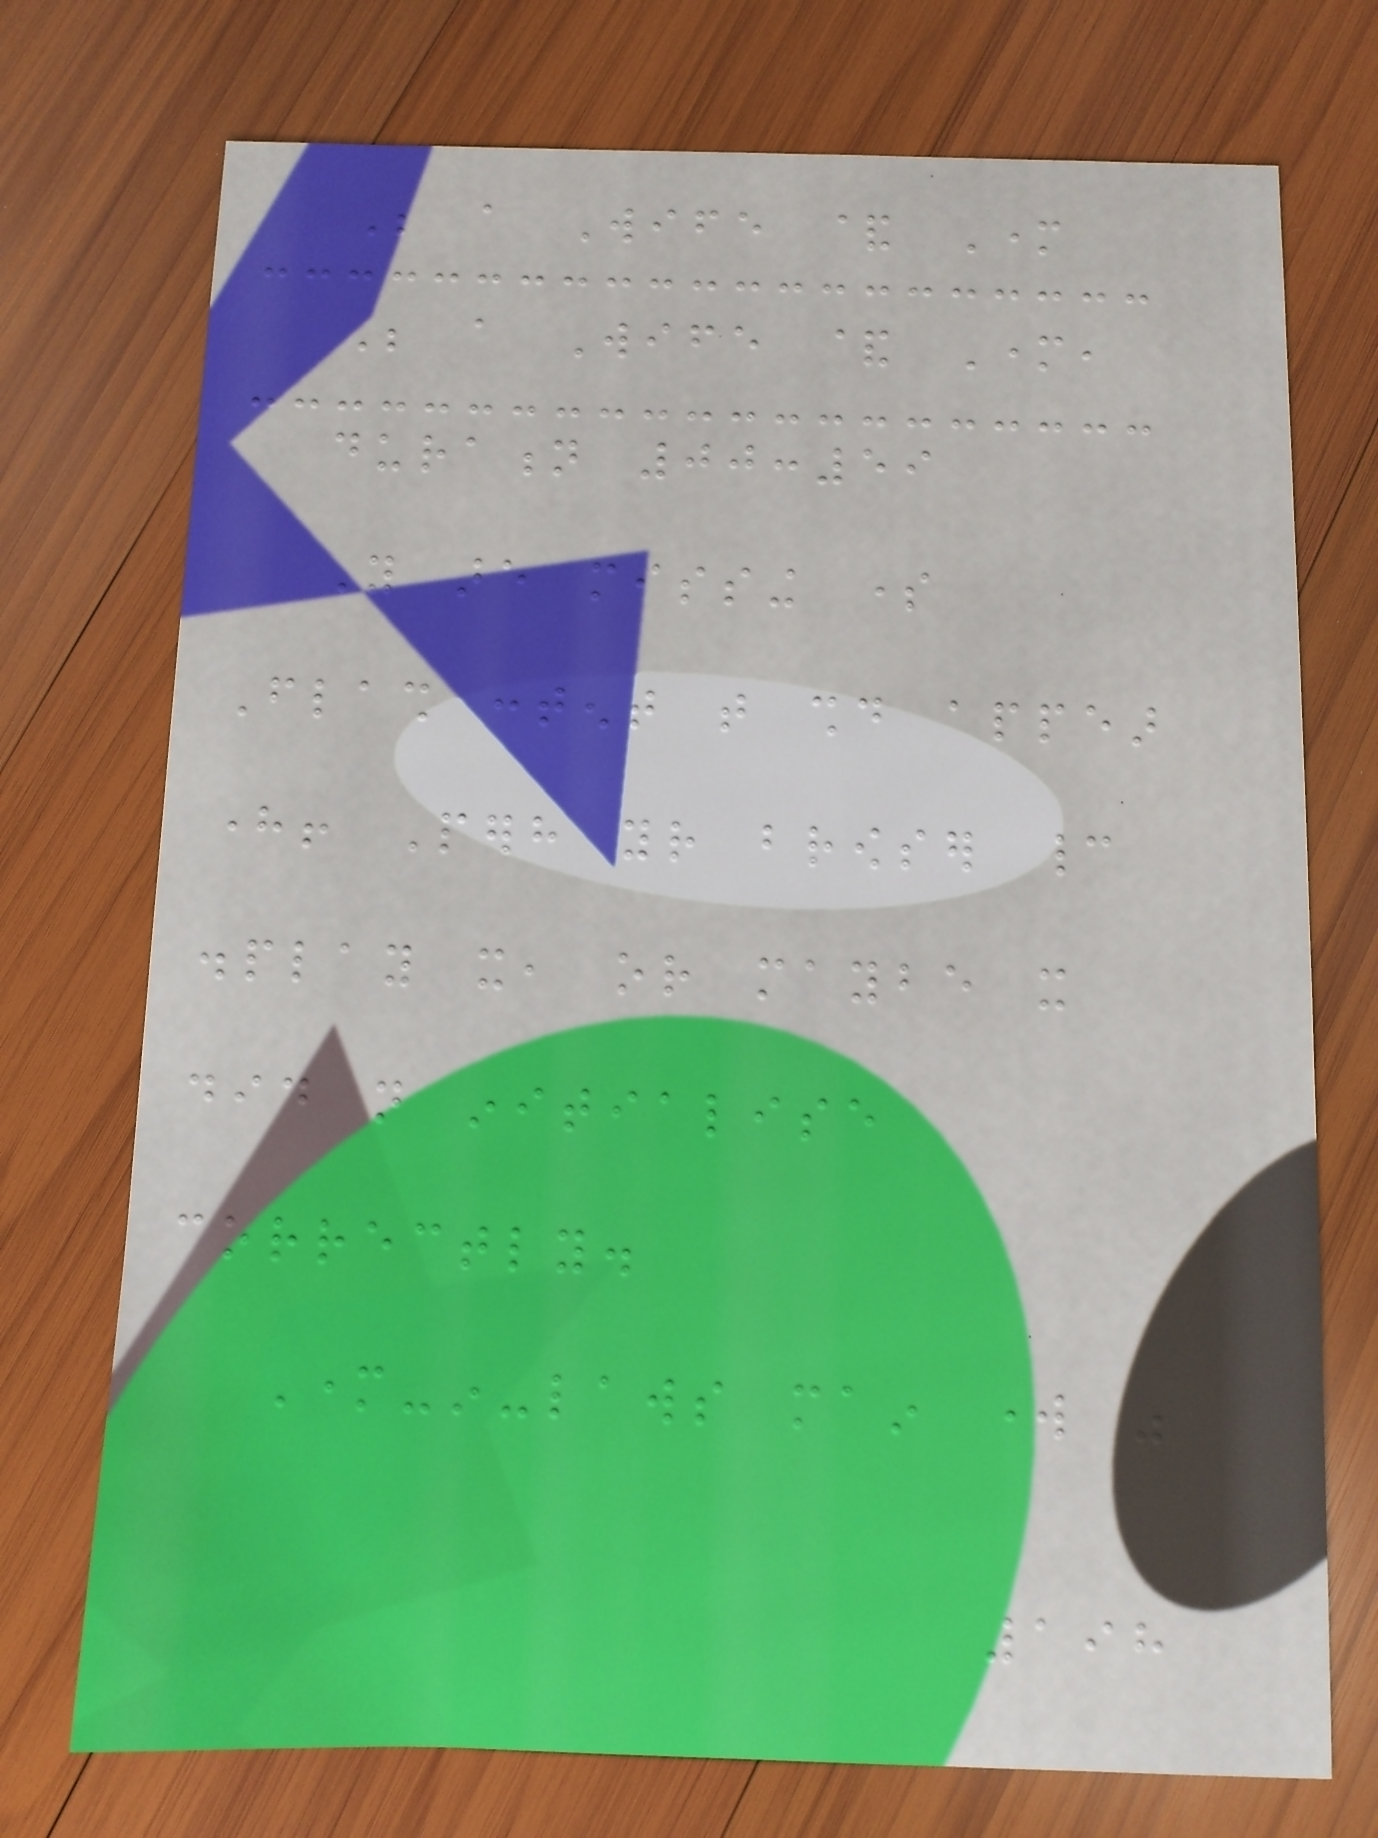Be a Wife & Mother
Be a Wife & Mother,
duration 00:59
You are missing some
Flash content that should appear
here! Perhaps your browser cannot
display it, or maybe it
did not initialise
correctly.
Mother-in-laws main work was
198
